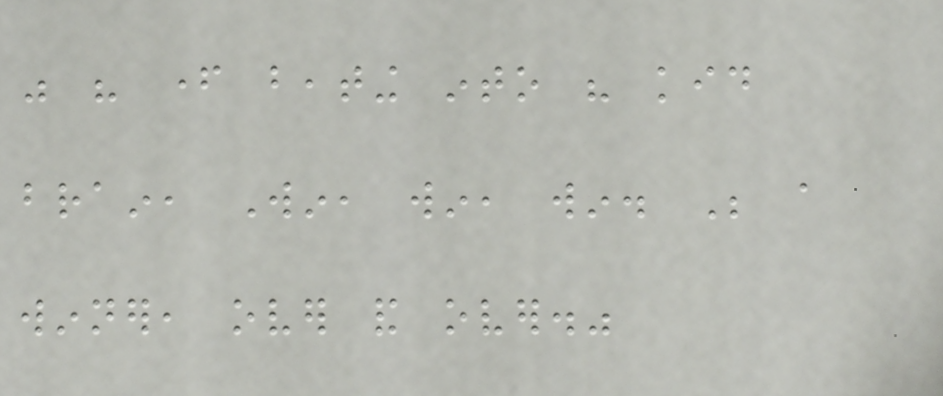was his father beating into his kid
brain, Win, win, win. Be a
winner, over and over."
